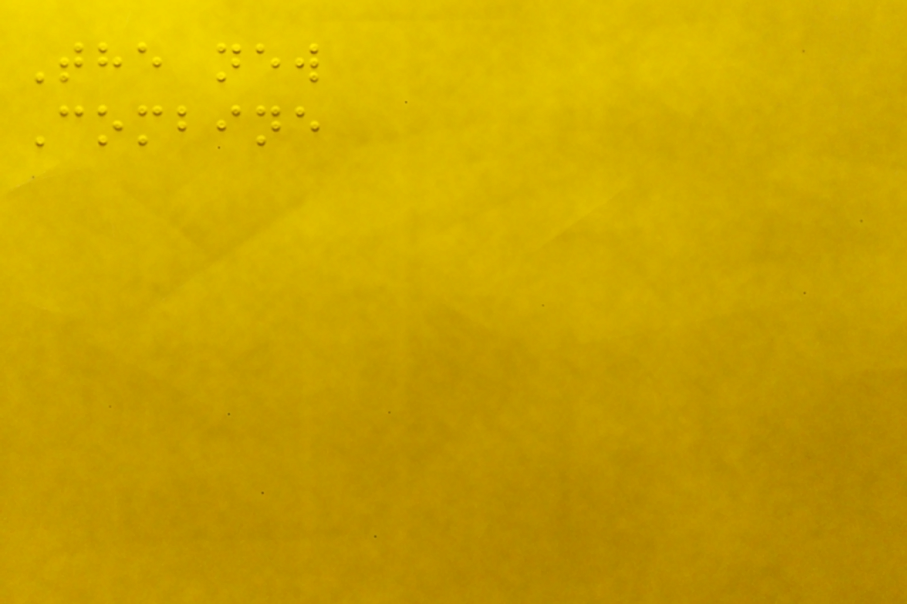The new
Combine
